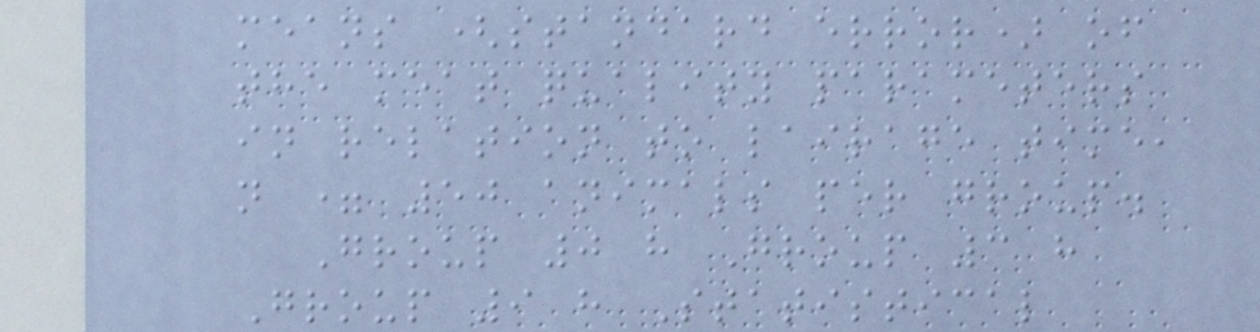means (standard error) of
the meat quality parameters
in relation to lairage time,
n = 50 animals per group.
Group 0 h Group 3 h
Group 9 h Statistical
